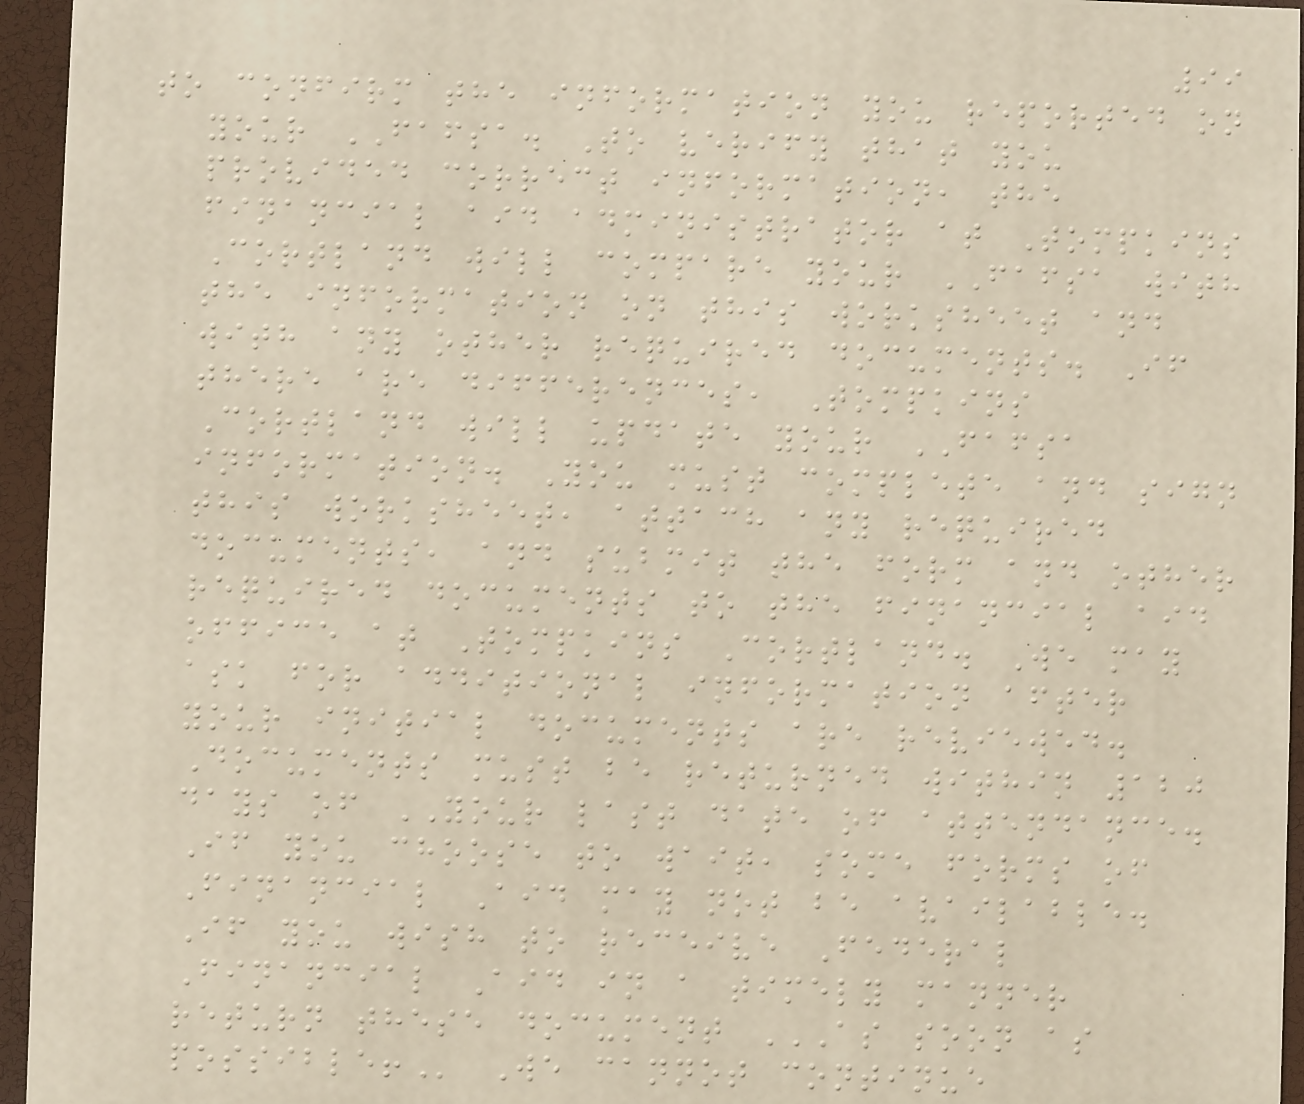99
to confirm the information you reported on
your FAFSA. To verify that you
provided correct information, the
financial aid administrator at Tompkins
Cortland will compare your FAFSA with
the information on this worksheet and
with any other required documents. If
there are differences, Tompkins
Cortland will update your FAFSA
information. You must complete and sign
this worksheet, attach any required
documents, and submit the form and other
required documents to the financial aid
office at Tompkins Cortland. We may
ask for additional information after
your initial documents are reviewed.
Documents must be returned within 120
days of YOUR last date of attendance.
If you choose to wait, some forms of
Financial Aid may not be available.
If you wish to receive Federal
Financial Aid in a timely manner
return these document AS SOON AS
POSSIBLE! We cannot continue
